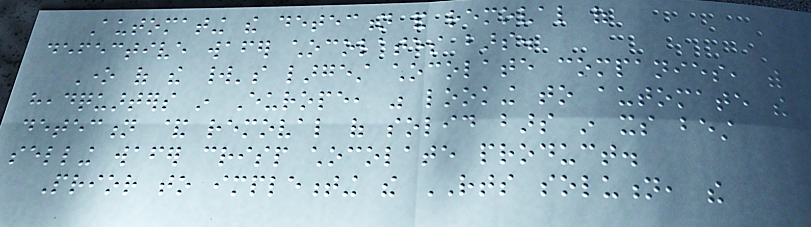Automating the detection and removal of
defective wafer chocolates bars.
One of the world's largest chocolate companies, with
headquarters in Europe, was looking to automate the
detection & removal of solid bars in its best
selling wafer crisp chocolate product.
Prior to implementing the RTS solution, the
